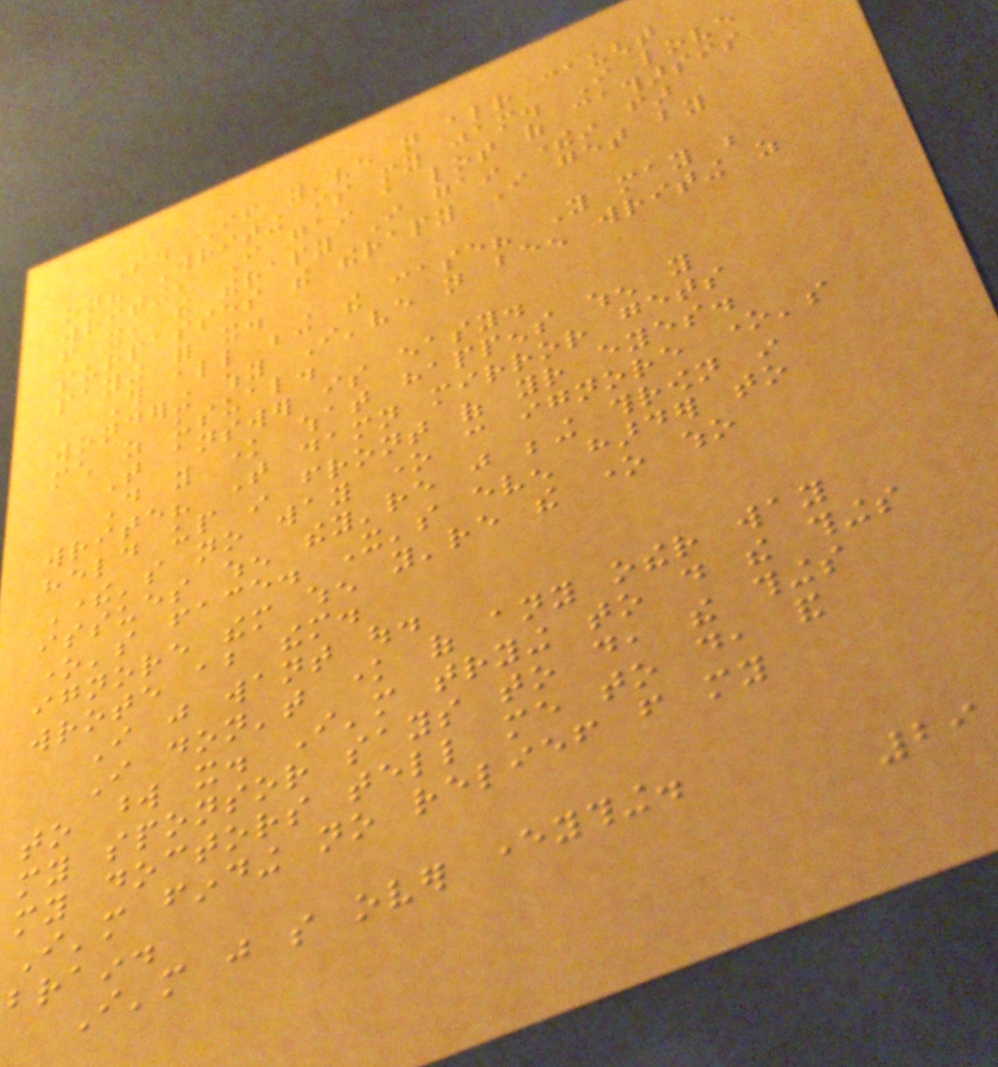So. If you've not already caught
on? Writing is my jam. I love
writing, I gain a lot of catharsis
from it, the therapy I gain therein far
surpasses the therapy I get by
paying for it.
This all being the case? You may be
wondering why I've not been writing as
much as usual.
That answer is easy.
Do you know what happens when you
write? That damn mirror gets
held up in front of your eyes.
There's no way one can ignore one's
issues when they're just being thrown in
one's face. It's even harder to
ignore them when you're the one who
wrote about them.
I just want out.
I don't know of any other way
to word it. I'm trying to do the things
my sponsor says to do, the things
my doctors tell me to do, and
I'm finding no relief from my
brain.
I'm just so over everything.
29
